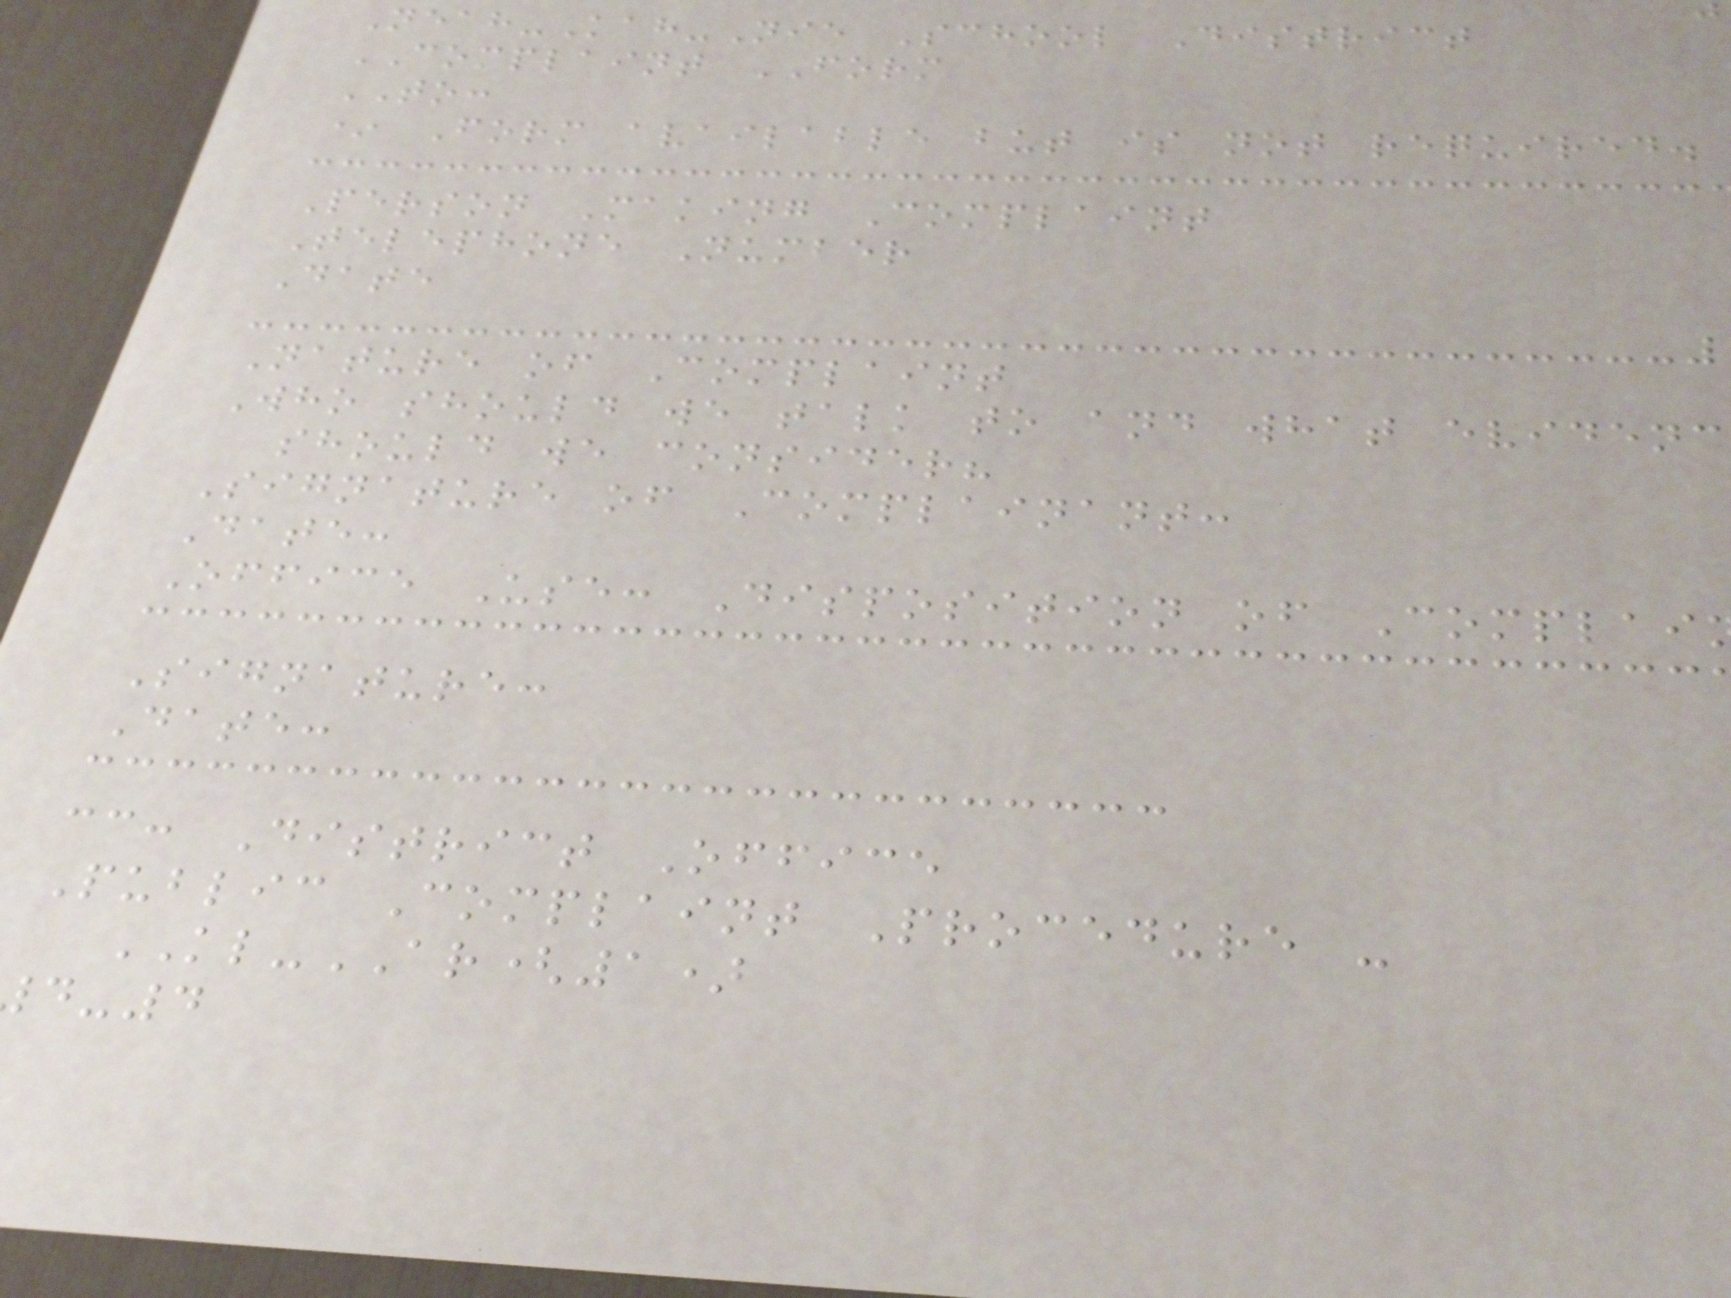Neah-Kah-Nie School District
COMPLAINT FORM
TO:
* Form available but is not required.
Person Making Complaint
Telephone Number
Date
Nature of Complaint
Who should we talk to and what evidenc
should we consider?
Signature of Complainant:
Date:
Office Use: Disposition of Complai
Signature:
Date:
cc: District Office
Public Complaint Procedure -
KL-AR(1)
